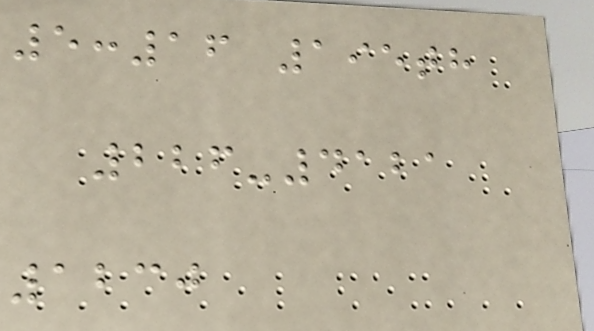5:16 195th
226-4121
1230
